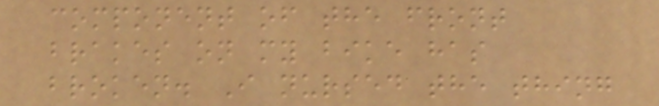component of the front
brakes on my bike has
broken. I nursed the thing
